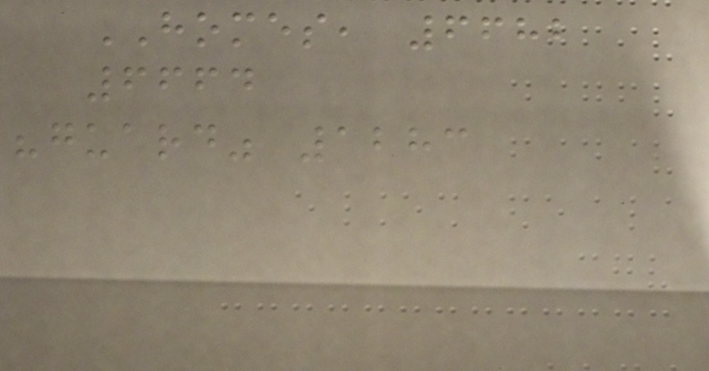HOMES, 6682
6664
"guard" 1283
